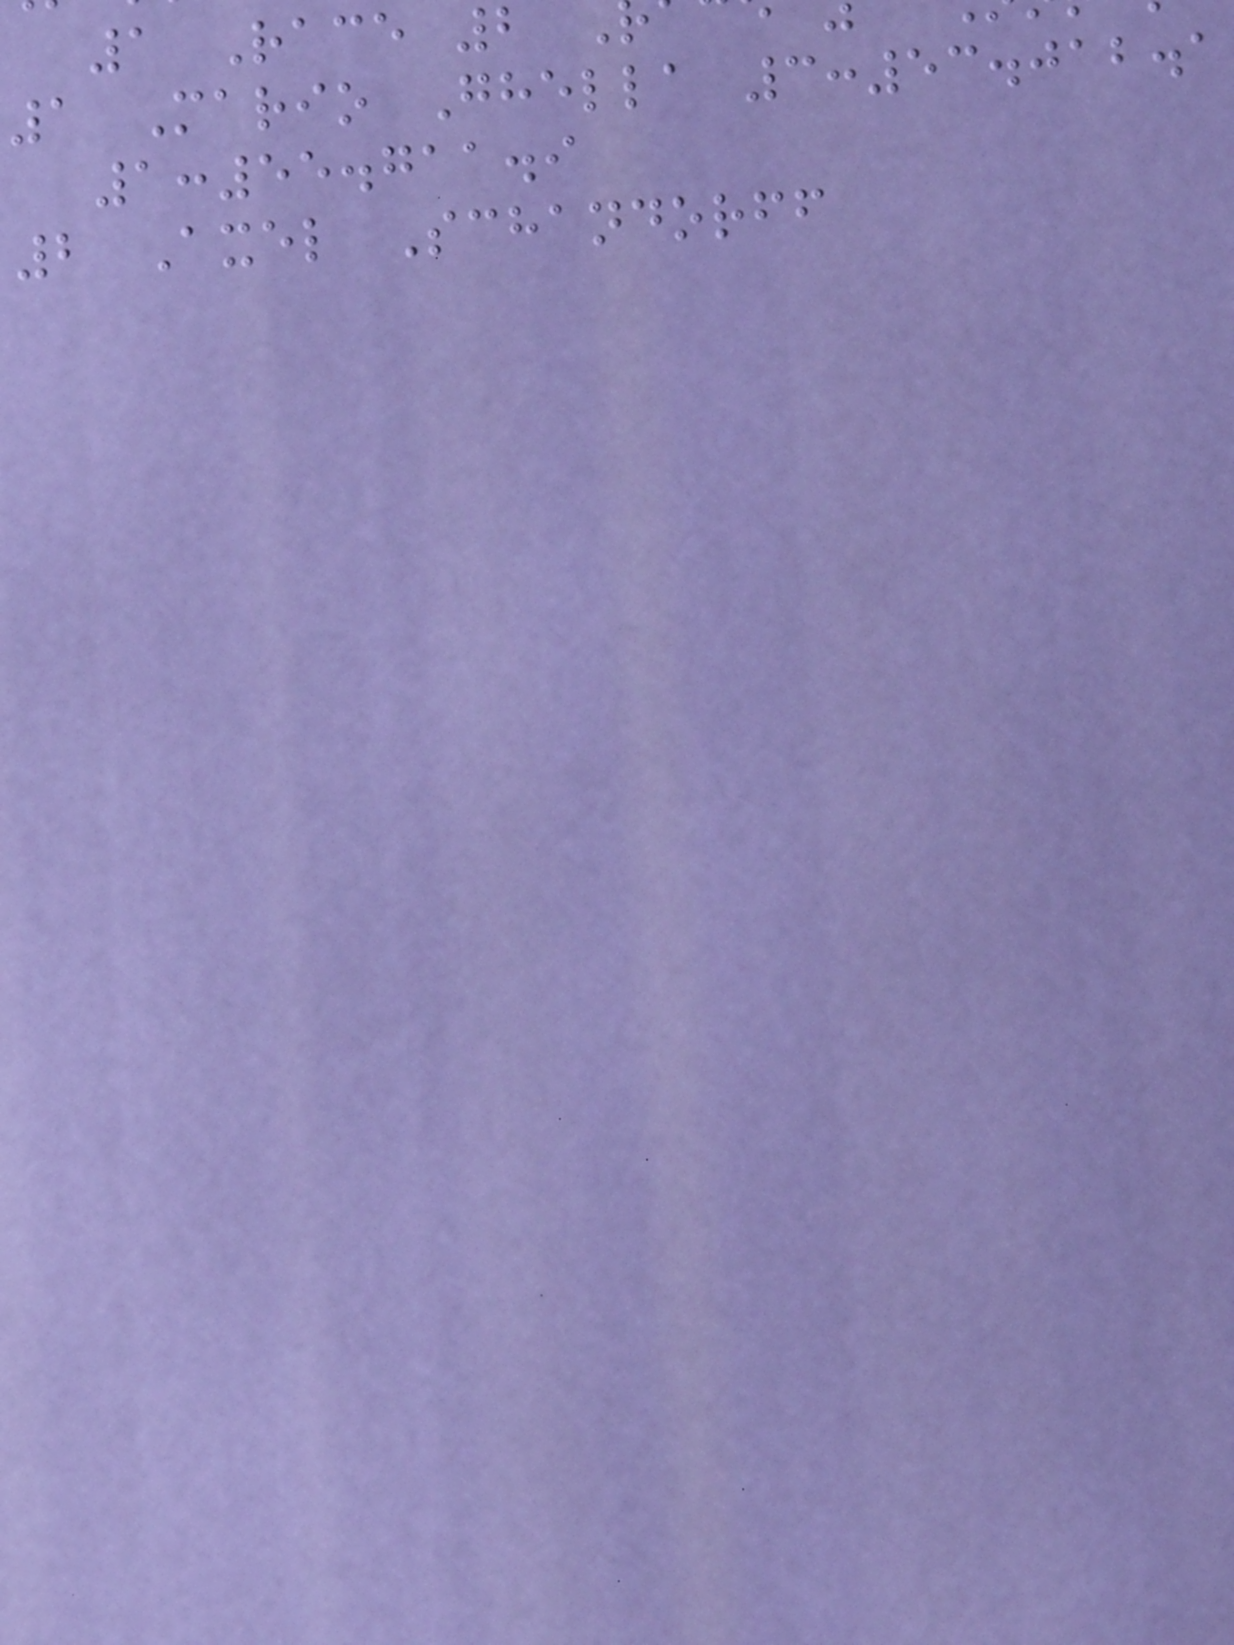1 Race 2
1 Mario Ghella 3:53.012.1
1:55.711.9
2 Axel Schandorff
